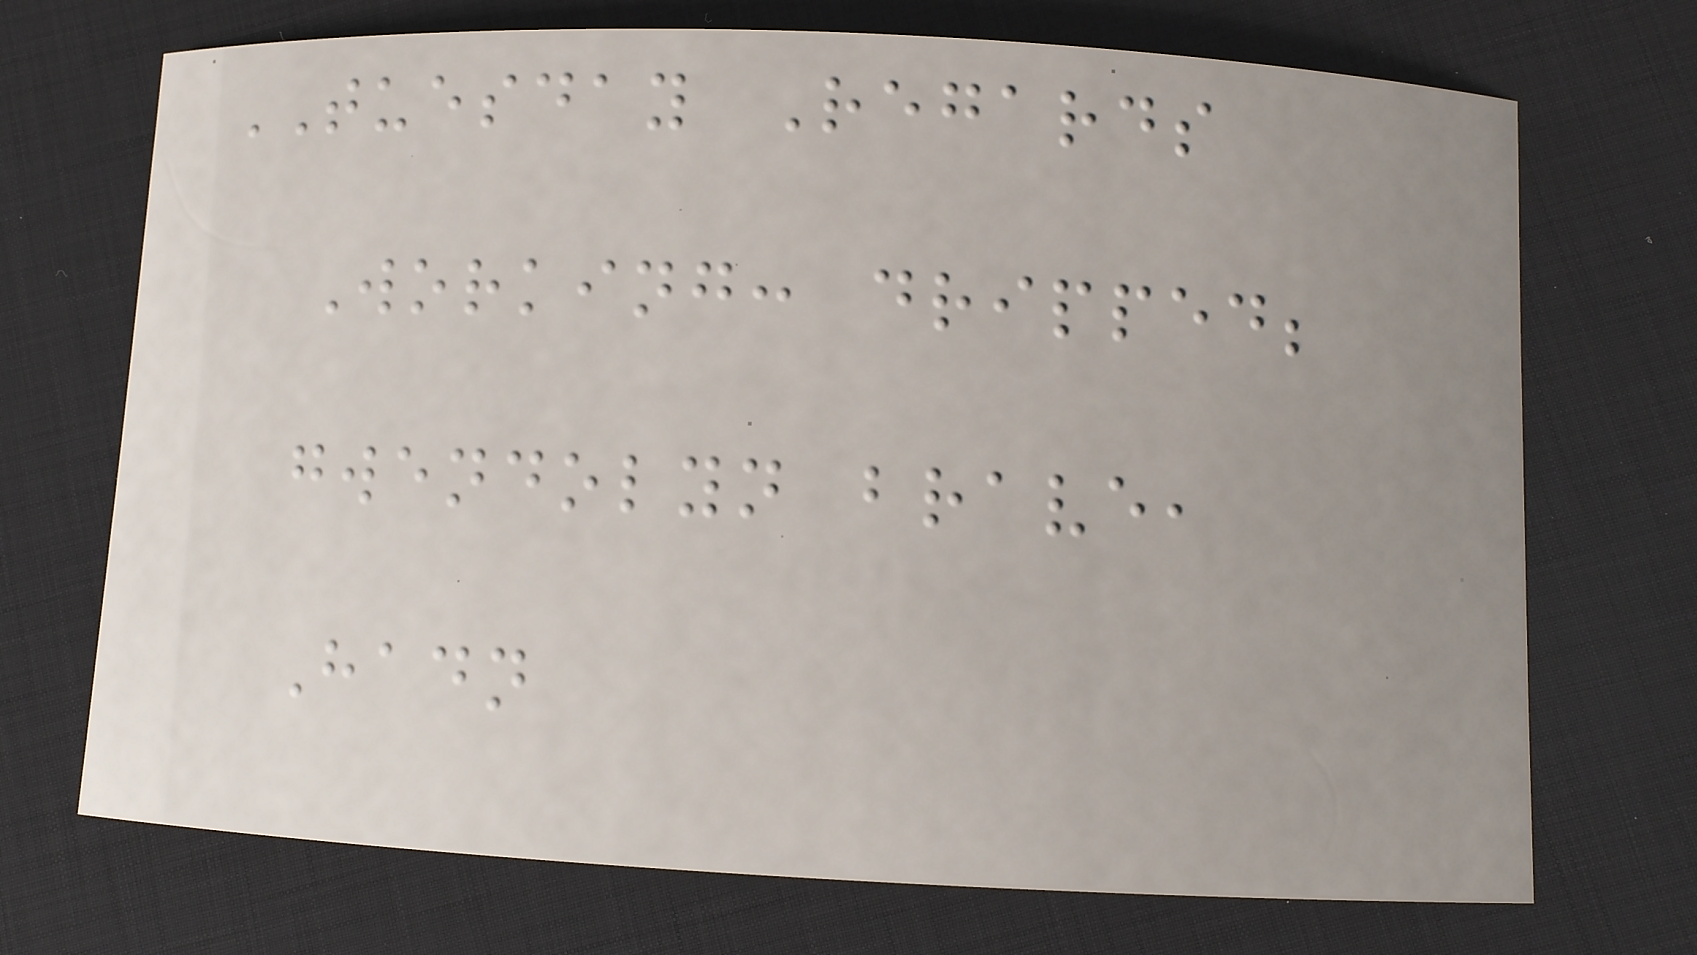TUESDAY Regards
Working: dripped;
gwendolyn brave,
Hadn
